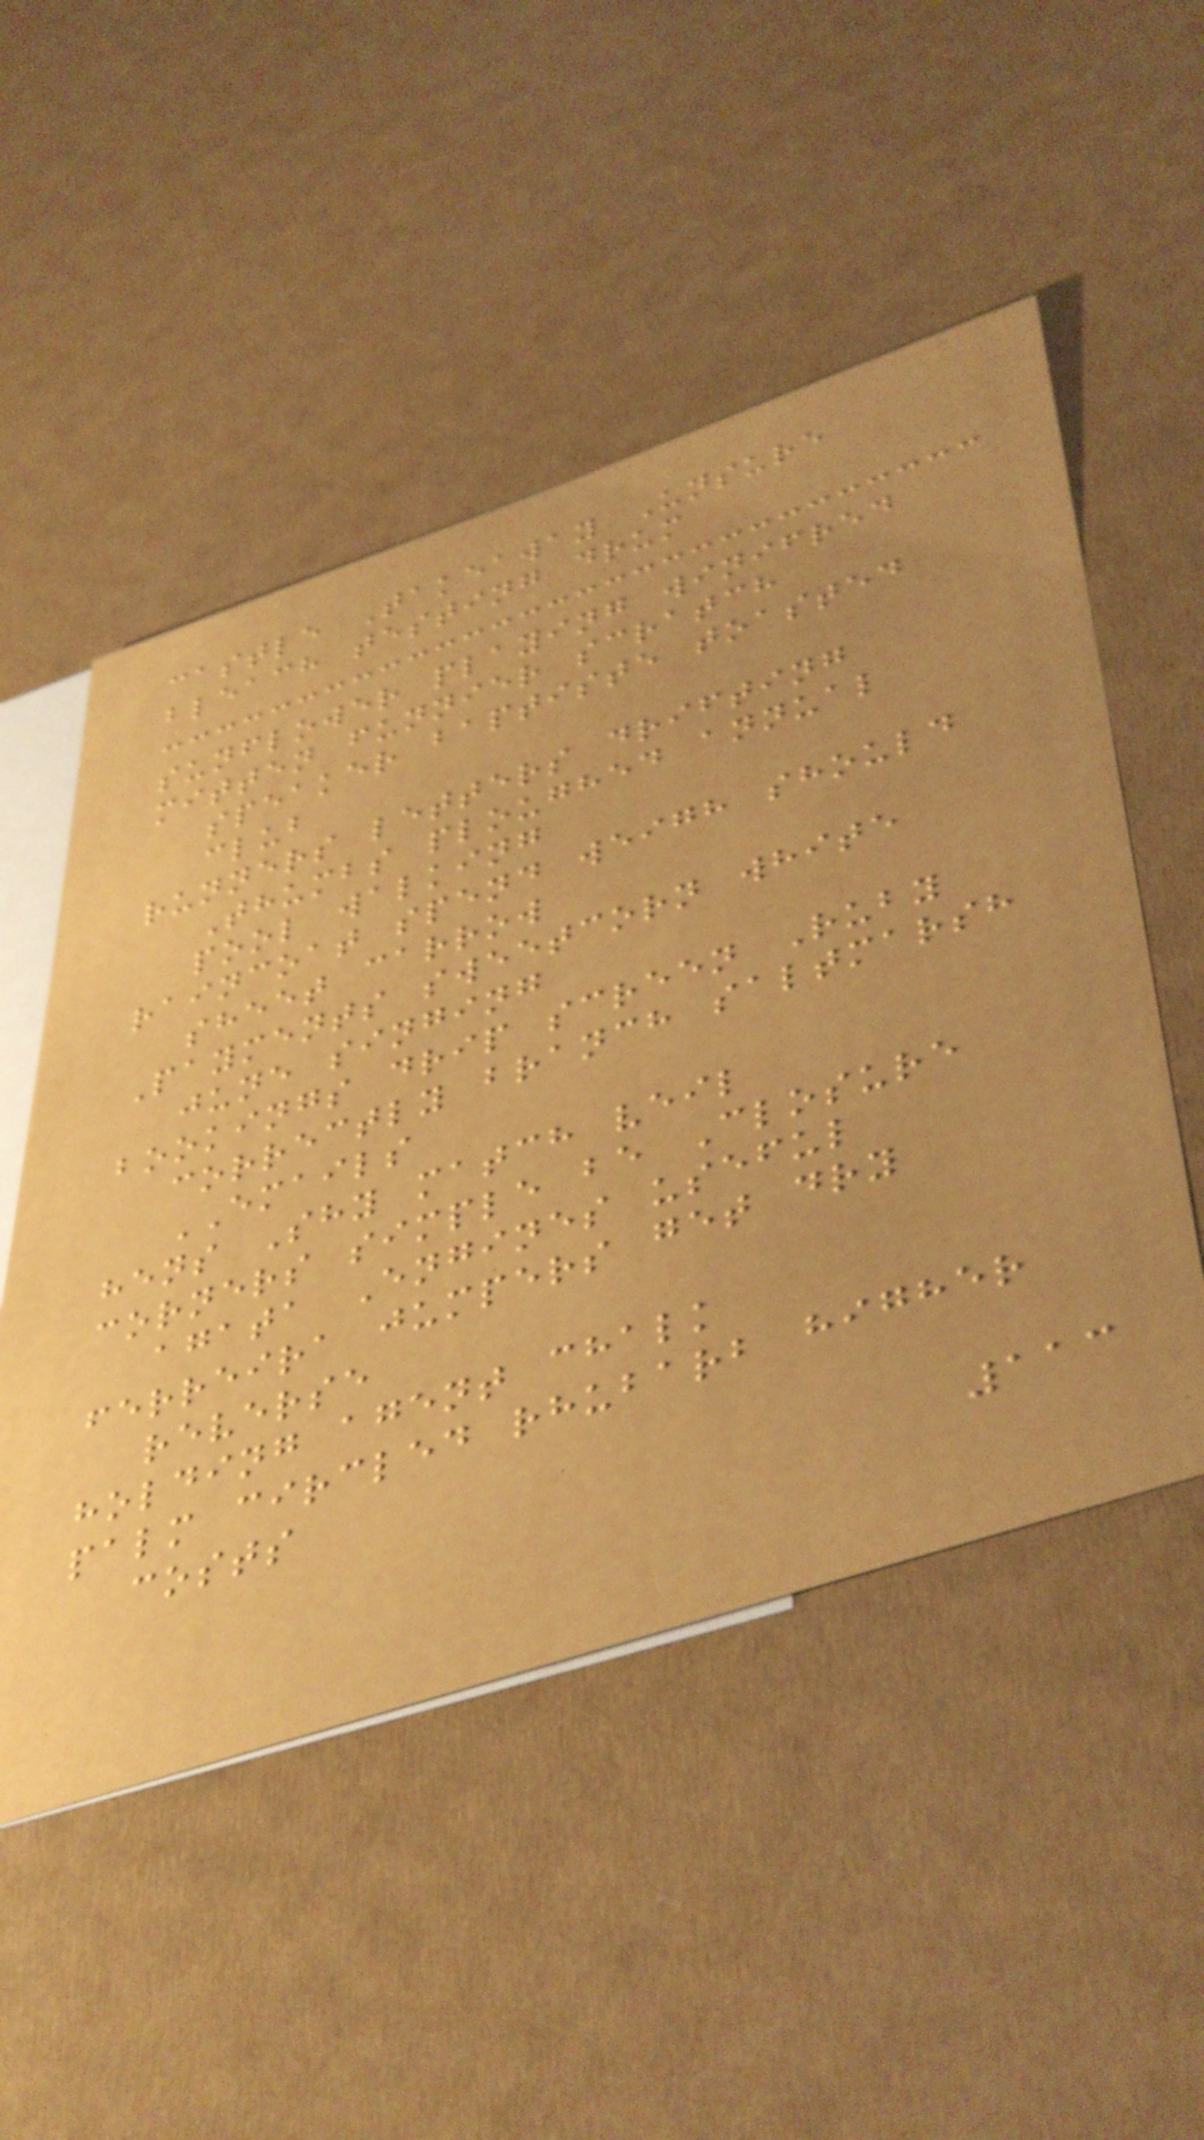castle Takeaway Unsure
bleach testing drum
sunflower playing winifred
mitten funnier scratch
speaker baptiste toasted
club
runners letters drifting
Thumbs ploughed annual
pool walking
raincoat spend weigh should
sheet carrow
Payments sweetcorn white
june singing
bookings drip screen Ruby
correctly branch saltmarsh
EMAILS
hens Shy match veil
corners simple be Closure
agata Engines useful
ferreira jumpers get dry
reverse
holding agent chalk
palm circled rhubarb higher
costs
113
